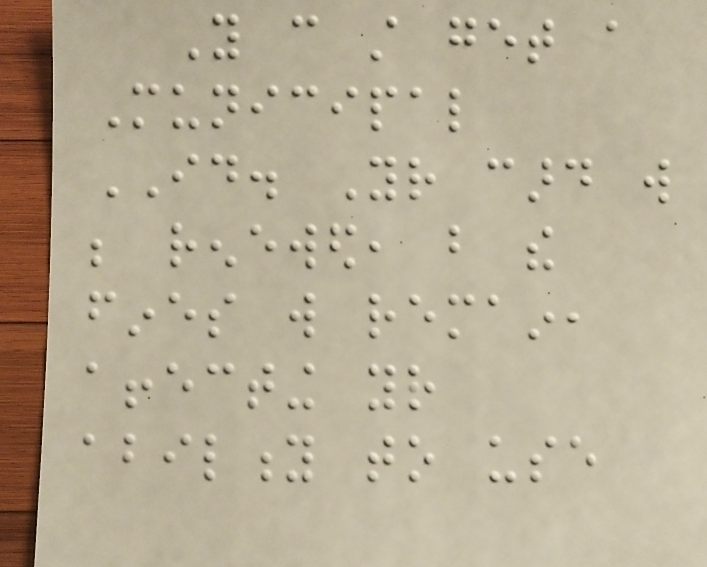You can still get a
Municipal
ID. Your card will
be renewed, but the
fines will remain,
affecting your
ability to use
